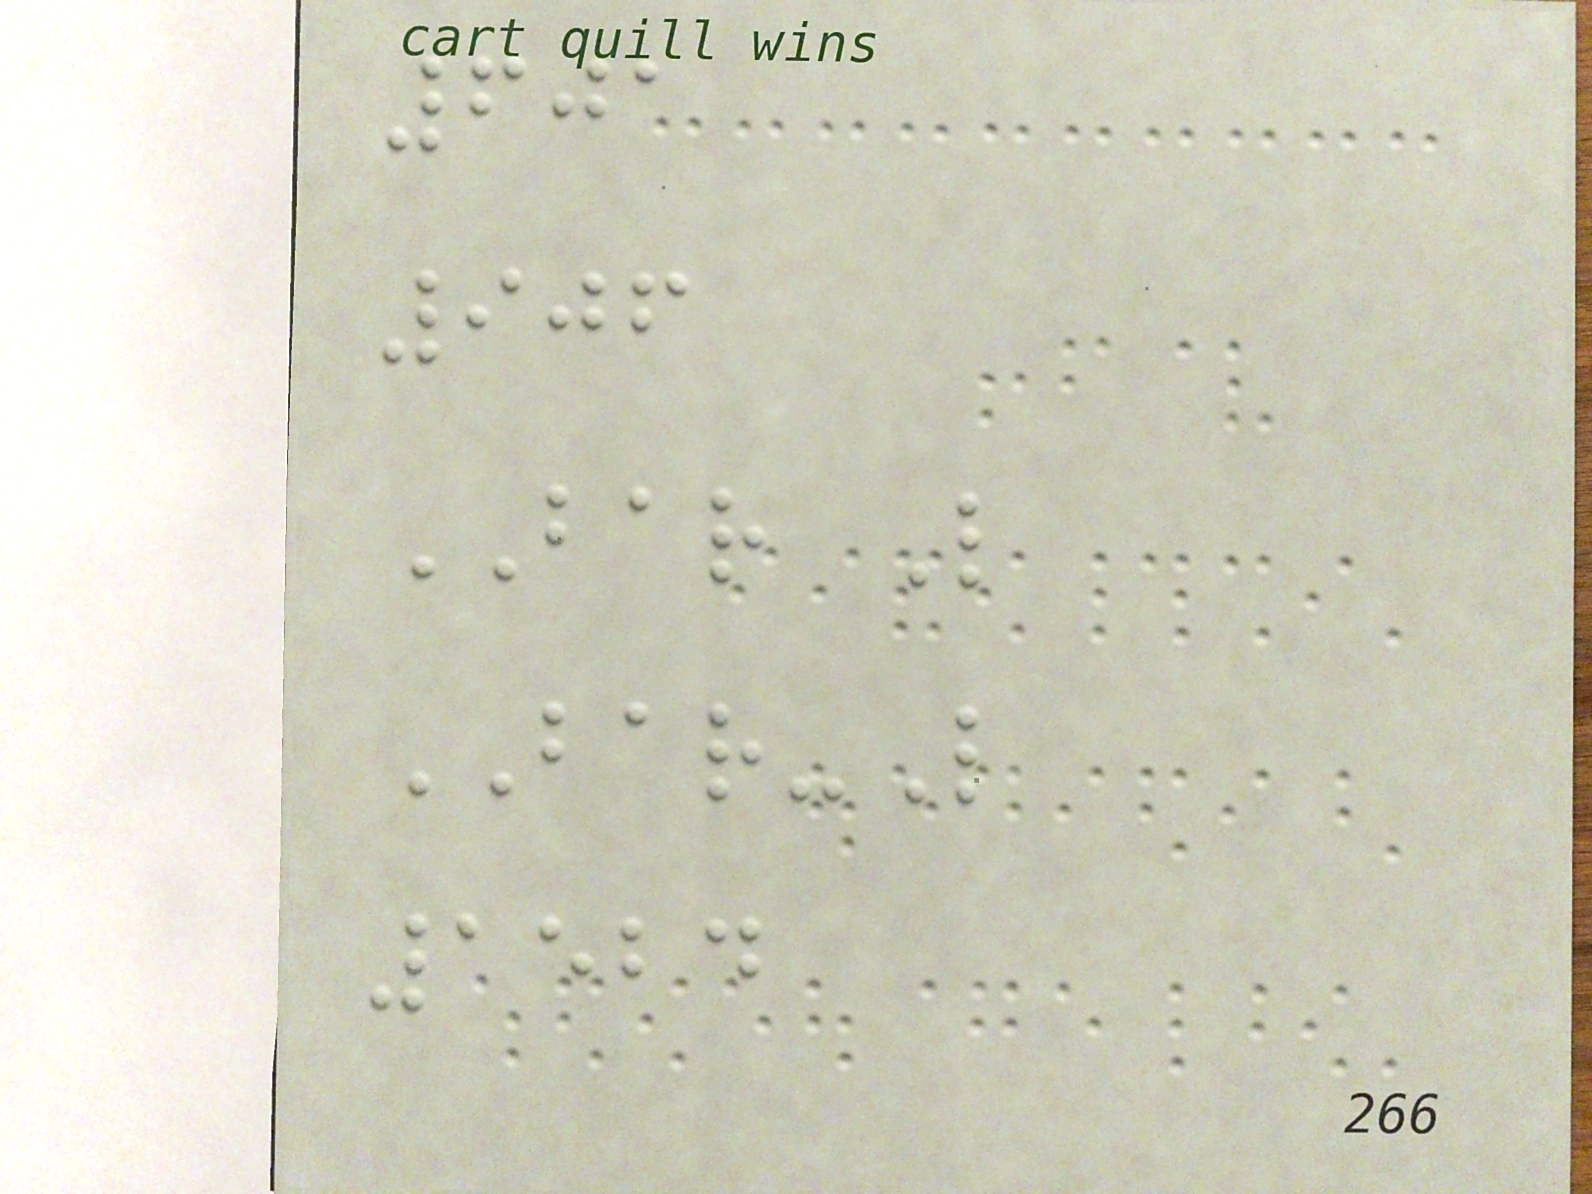601
906
BAR L
BAR-L
1524
